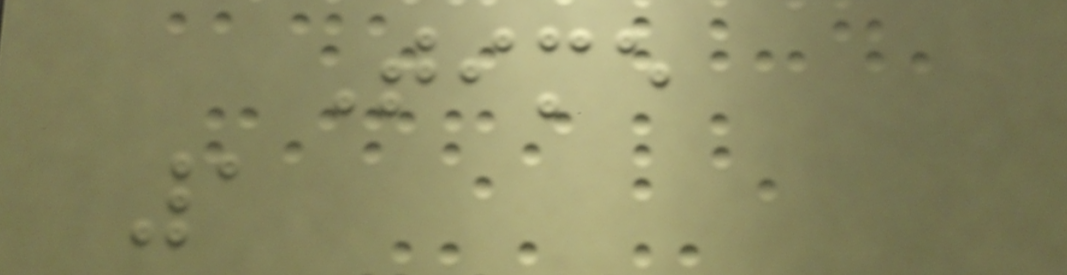Time
1
